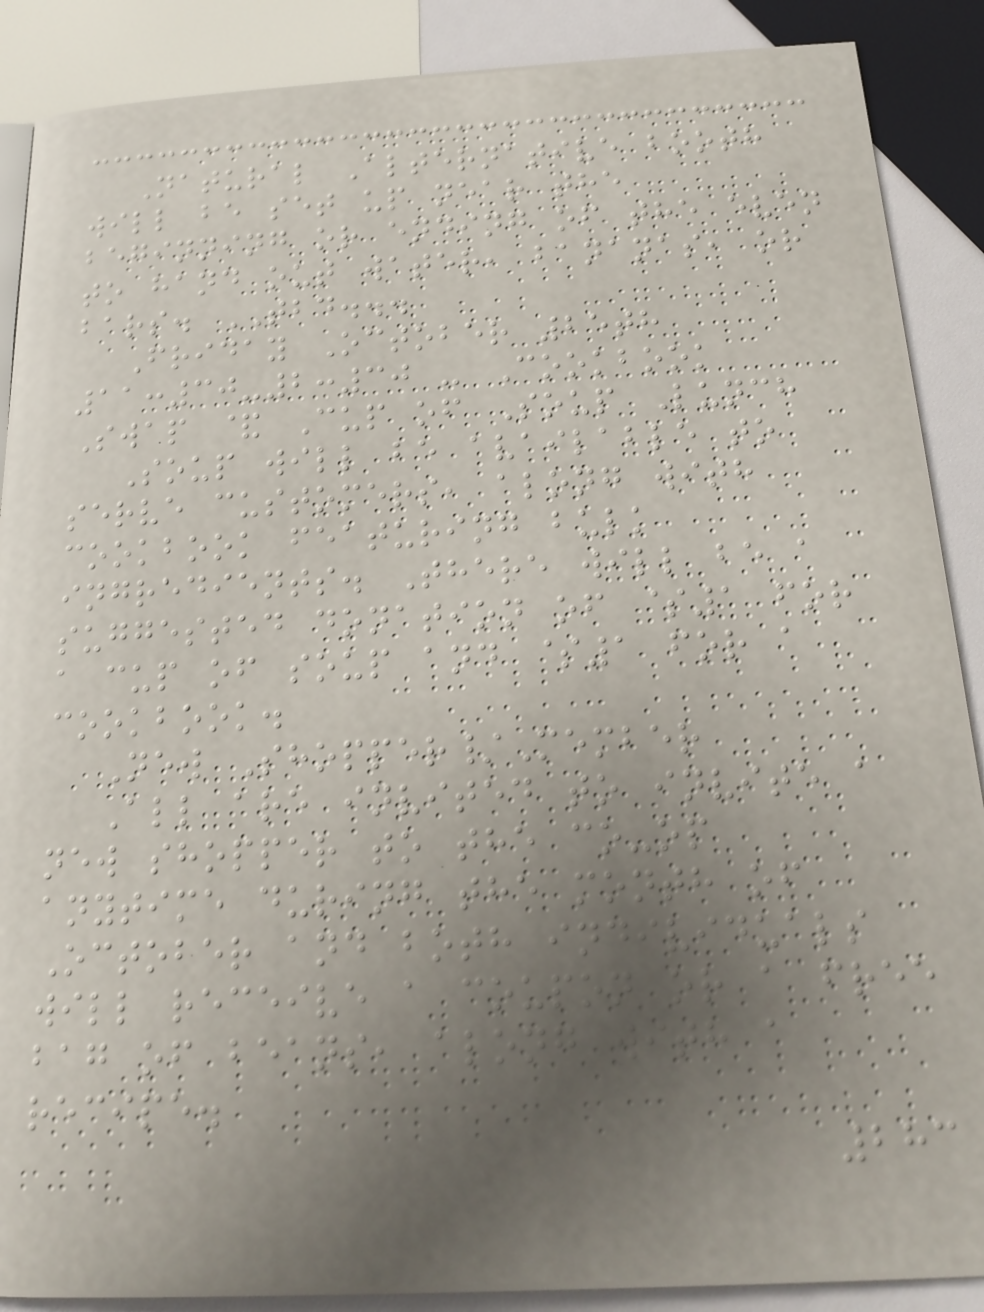Natural Alternative booth
will be set up near the
beginning or ending of the even
to hand out water, bananas, or
bars. TBD...
Friday October 25th
11:30-2:30 - Cookbook
Swap & Cup of Soup Lunch
Soup will be available to
serve customers, along with
cookbook featuring bulk
ingredients. There will be a
suggested donation of $1 for
a cup of soup and $1 for a
cookbook.
New Shopper/Member
All are invited to invite a
new shopper to the co-op
anytime during the month of
October and both individuals
will receive a coupon or a free
bag of beans, along with a
recipe.
283
